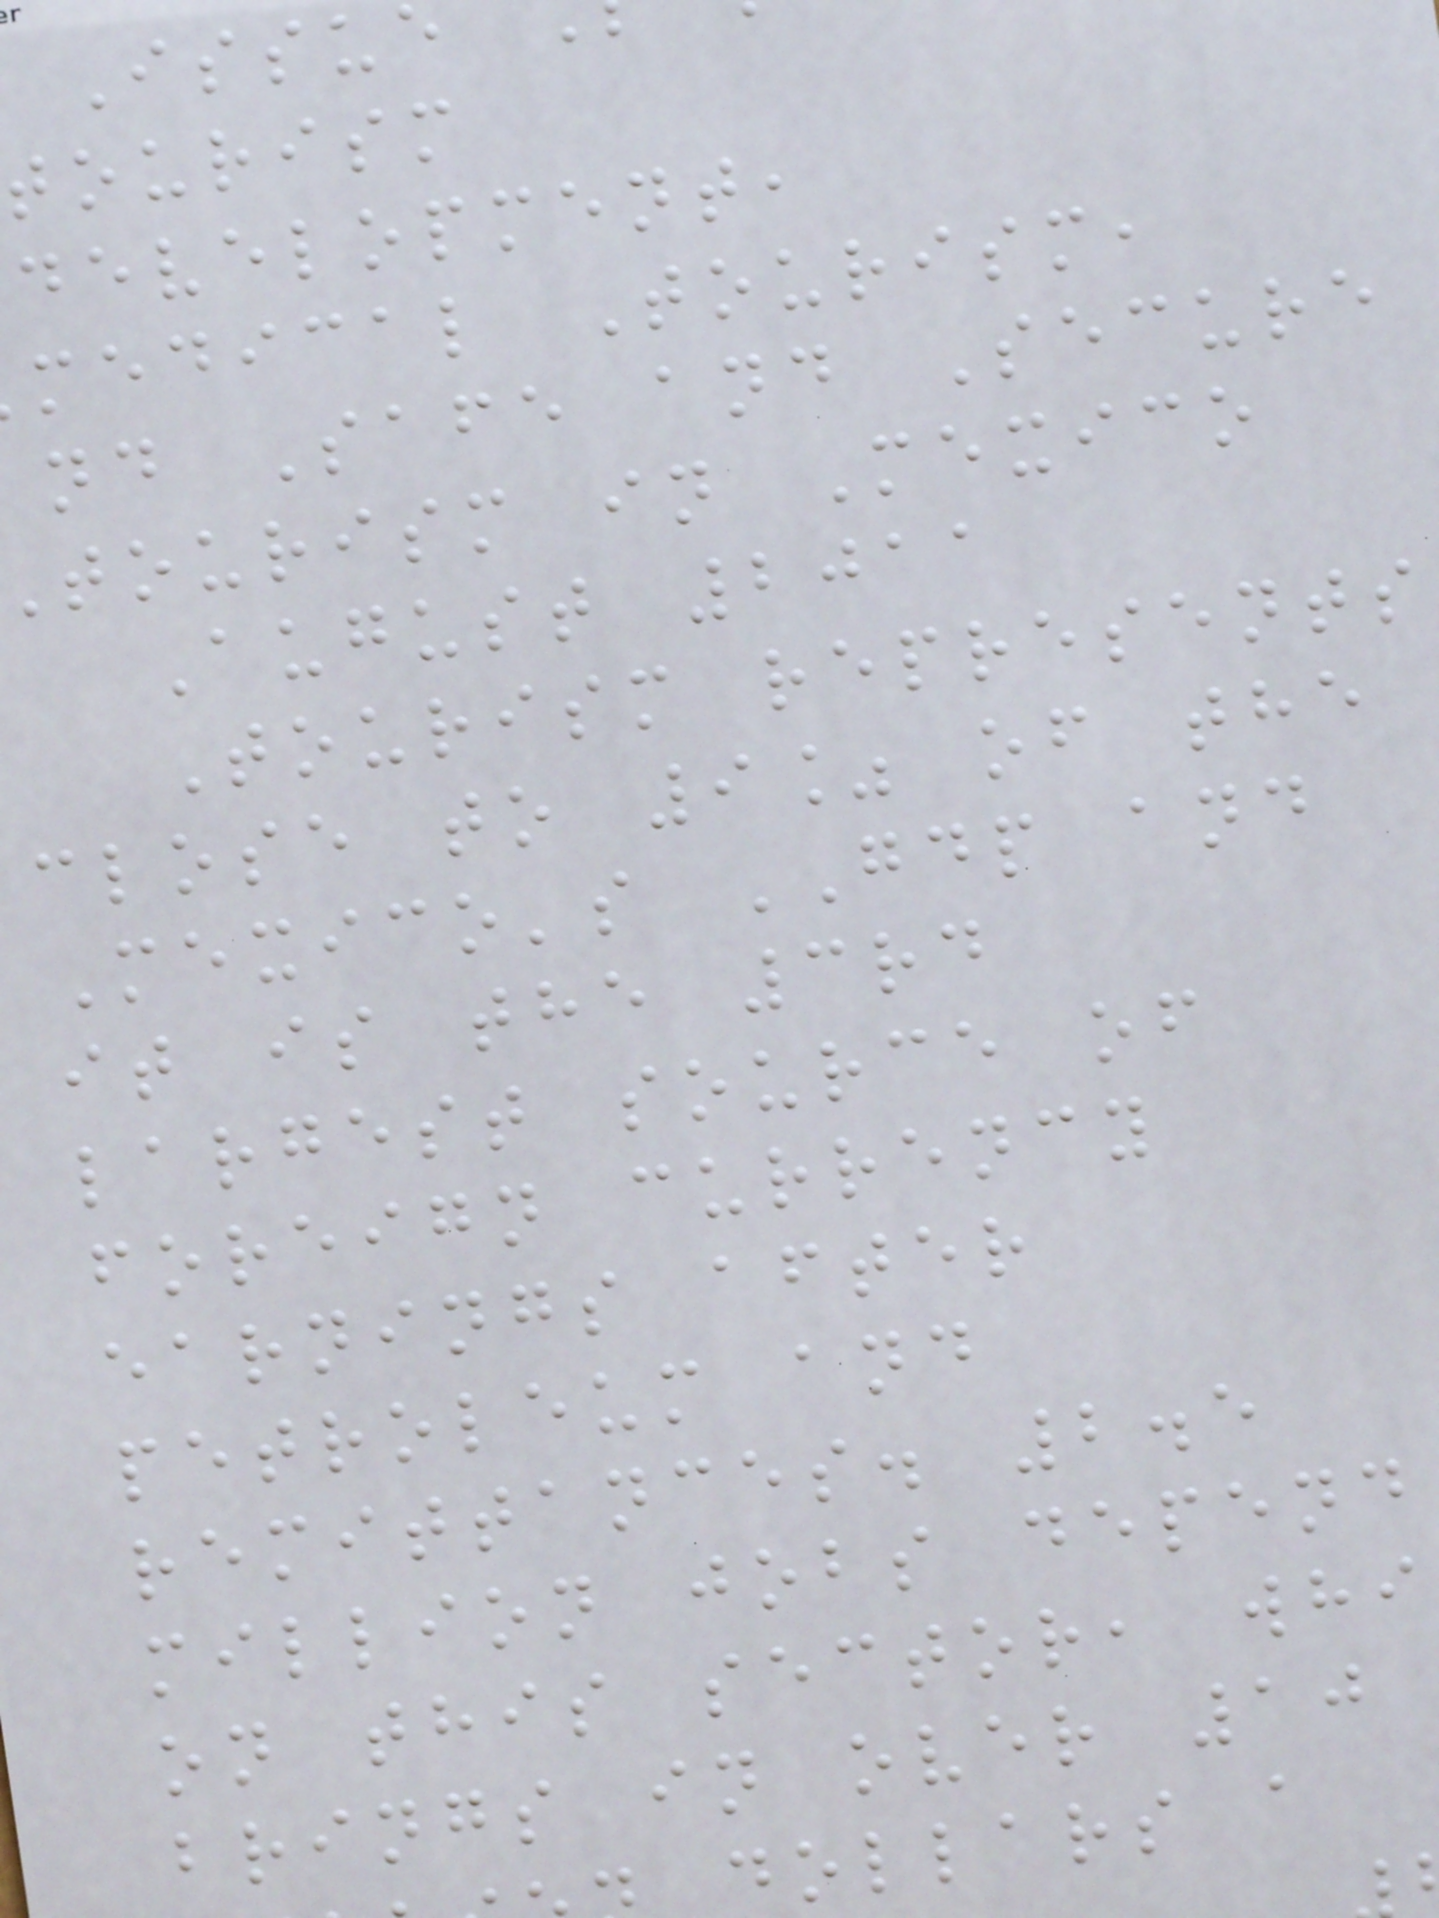Issu
tourism
development,
medical Tourism,
nd Safe and Secure
tourism in Mexico
August 2011
Tourism represents
close to 9% of the
Mexico's GDP and
it is the 3rd
largest source of
foreign currency
earnings after
petroleum and
remittances. 2.5
million jobs depend
on this sector, whi
brings in over 10
dollars a
